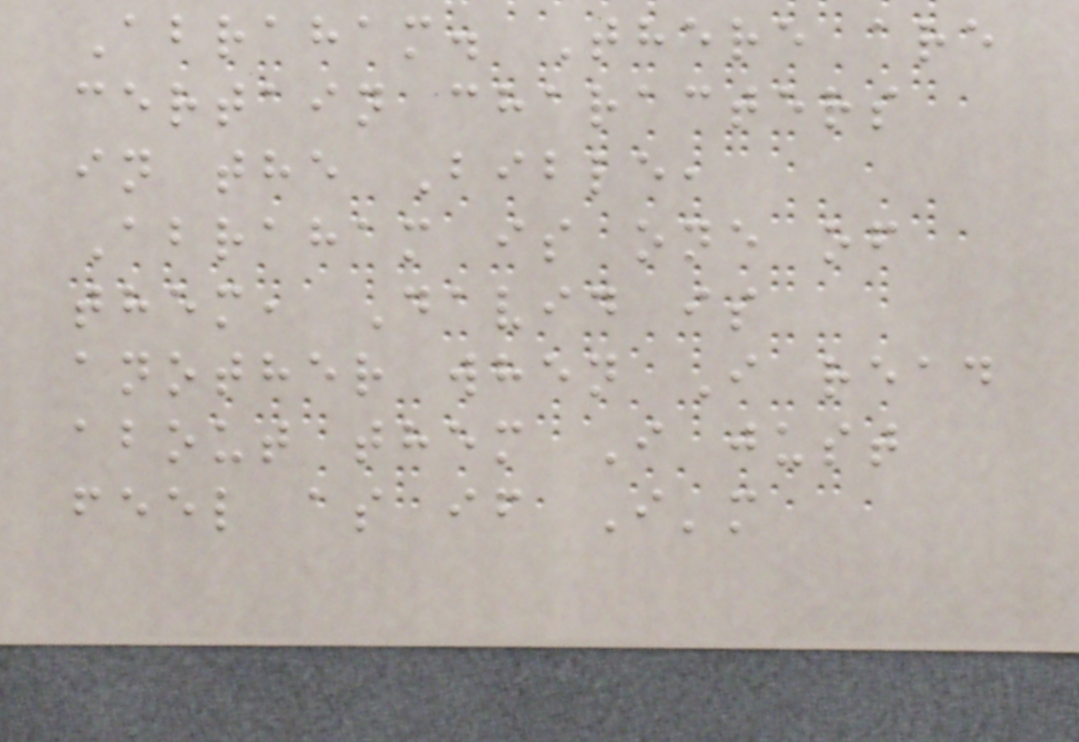Abraham. There are
certain characters
in the Bible,
Abraham is one of
them, David is
another when I read
about them I just
feel as if I'm
